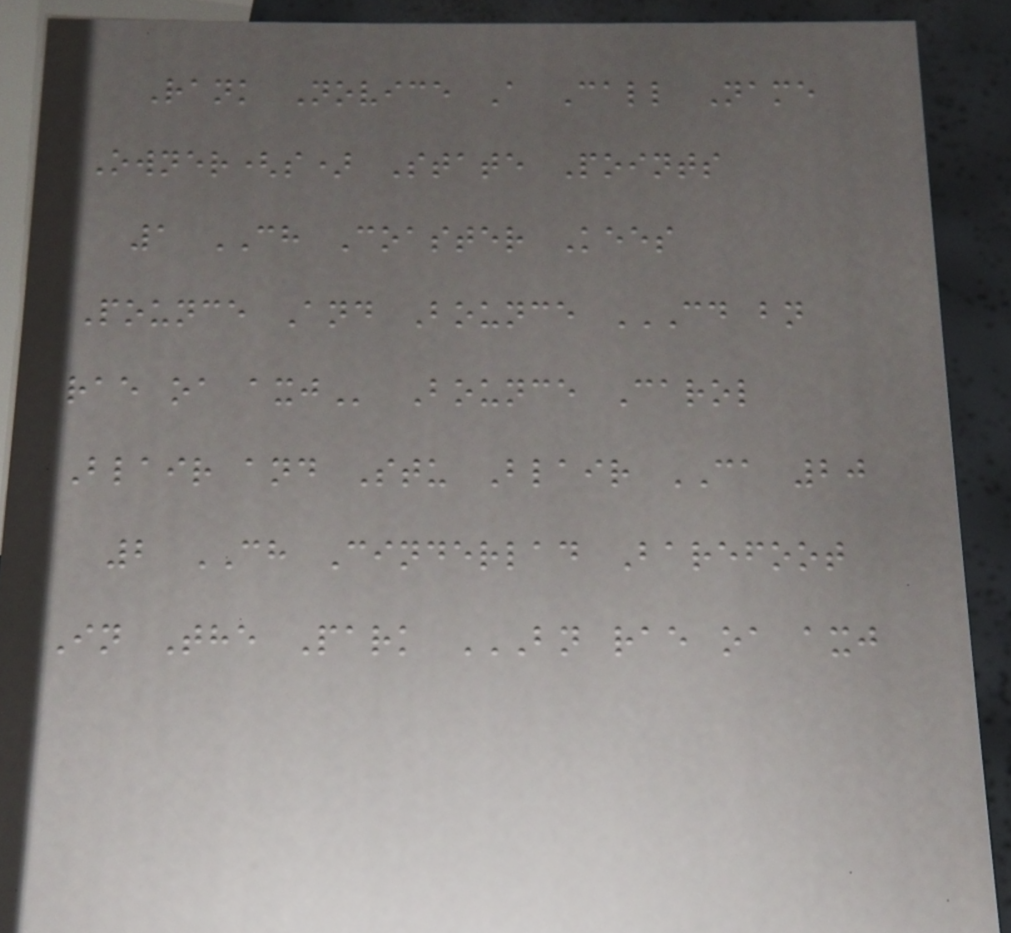Rank Novice A Call Name
Owner(s) State Points
1 CH Coaster Kees
Pounce And Bounce CD BN
RAE OA AXJ Bounce Carol
Blair and Stu Blair CA 20
2 CH Cinderlad Barefoot
In The Park BN RAE OA AXJ
